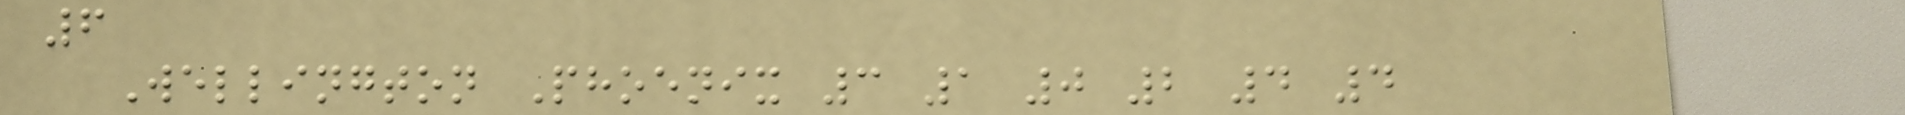6
Wellington Phoenix 3 1 0 2 4 4
